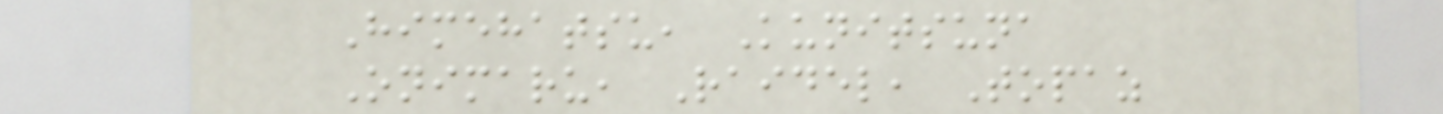Himehatsu, Kunitsuna
Onimaru, Raidel, Topaz
